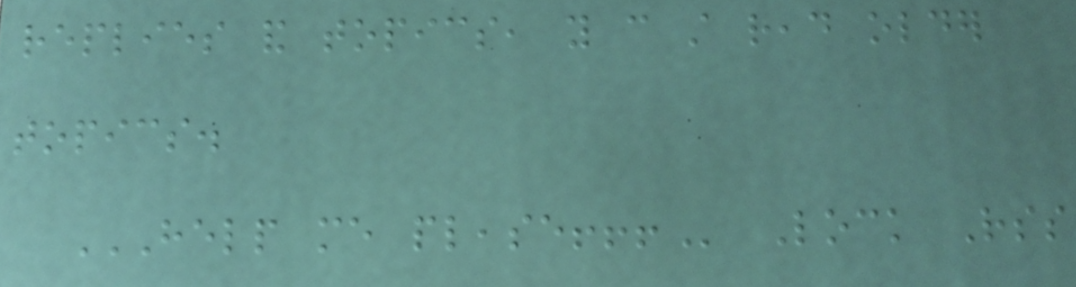replies and topics, you can still read older
topics.
HELP ME PLEASE!!! Lock Rss
